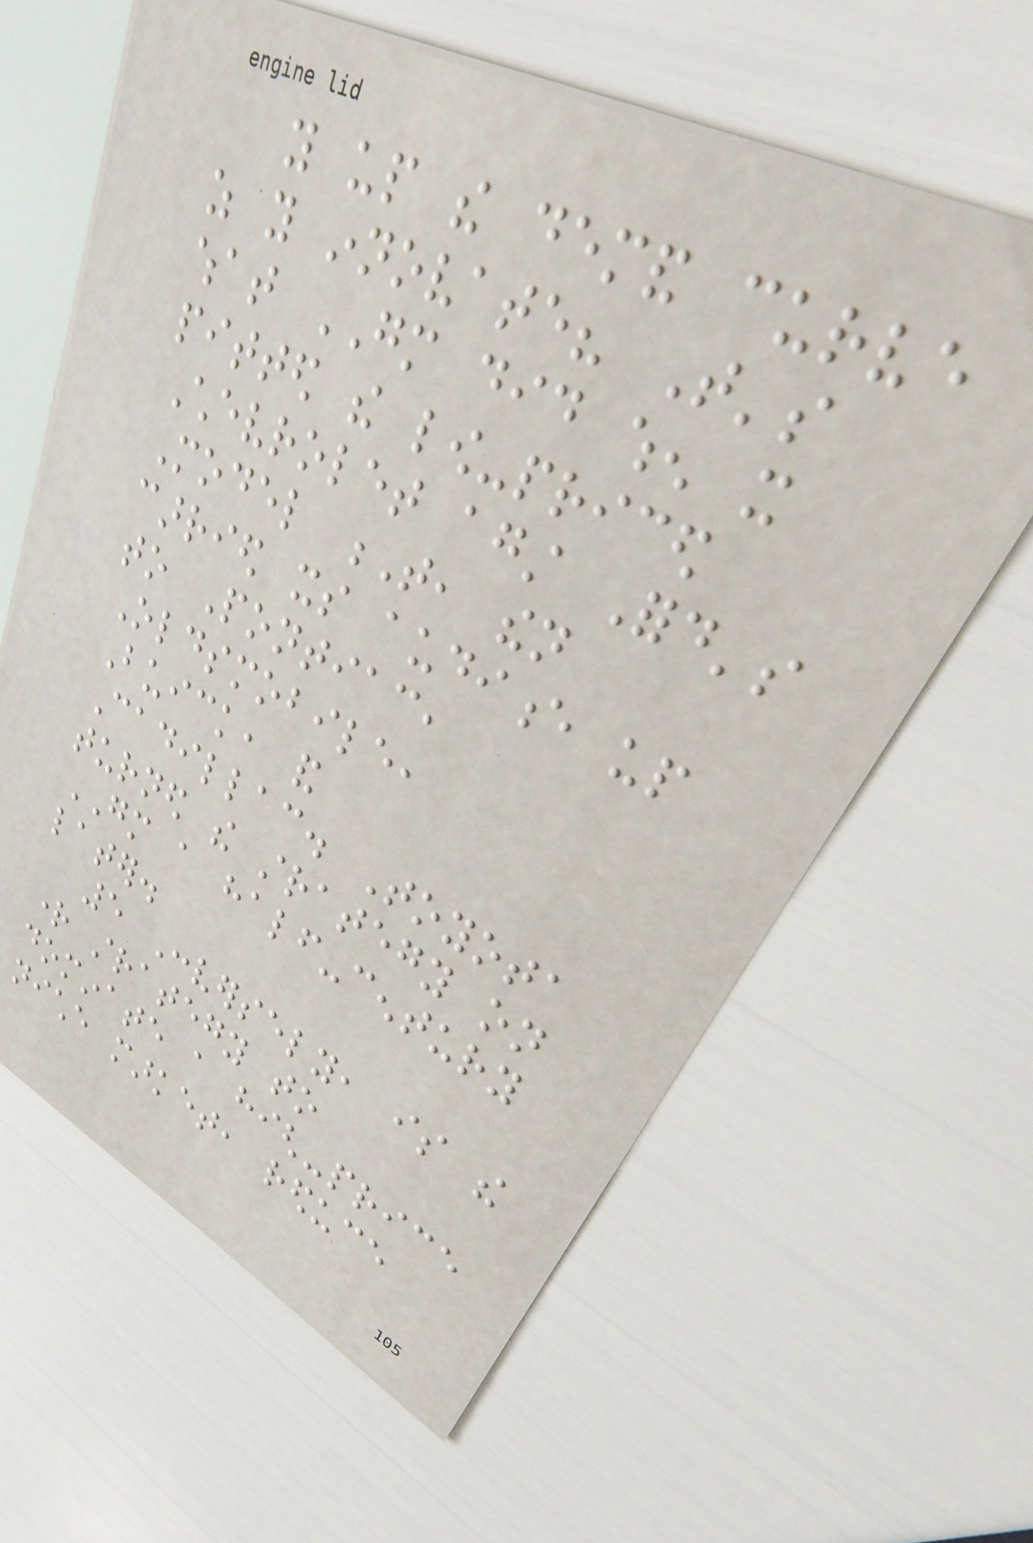you up the demand curve
as you innovate? That's
what GM did when it
pitted the low-priced
Chevrolet against Ford's
Model T, then
carried its audience up
to Pontiac,
Oldsmobile,
Buick, and
Cadillac. Toyota
turned the strategy on
GM a half-century
later.
5 Conversely, is the
right strategy to
dominate a high-price
niche market, reduce
